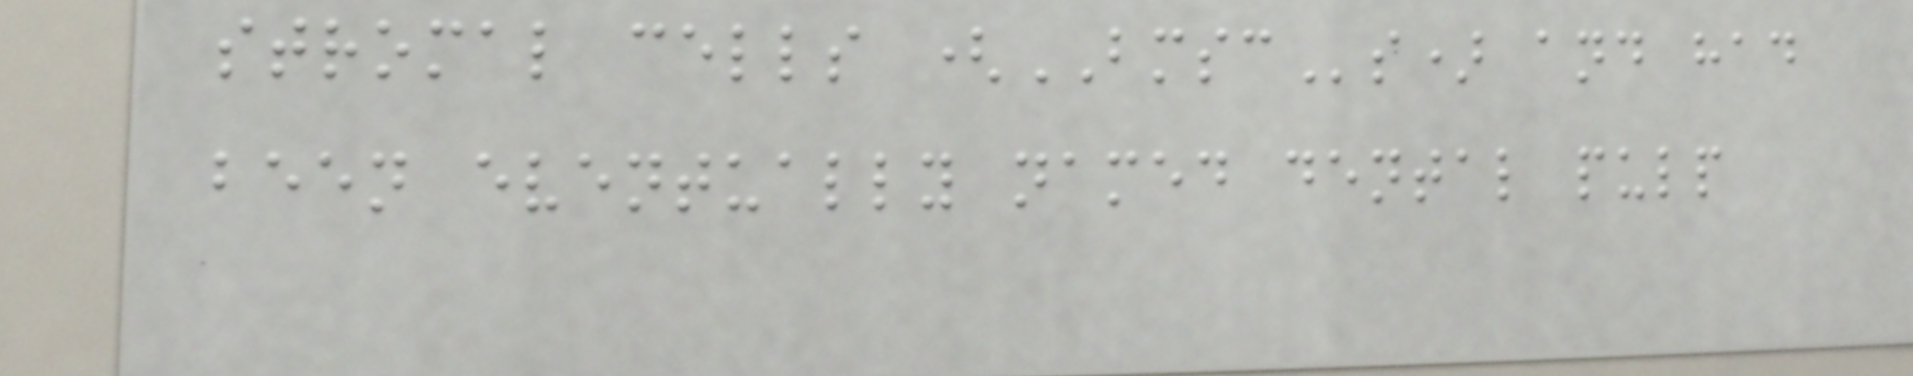stromal cells (BMSCs) and had
been eventually named dental pulp
